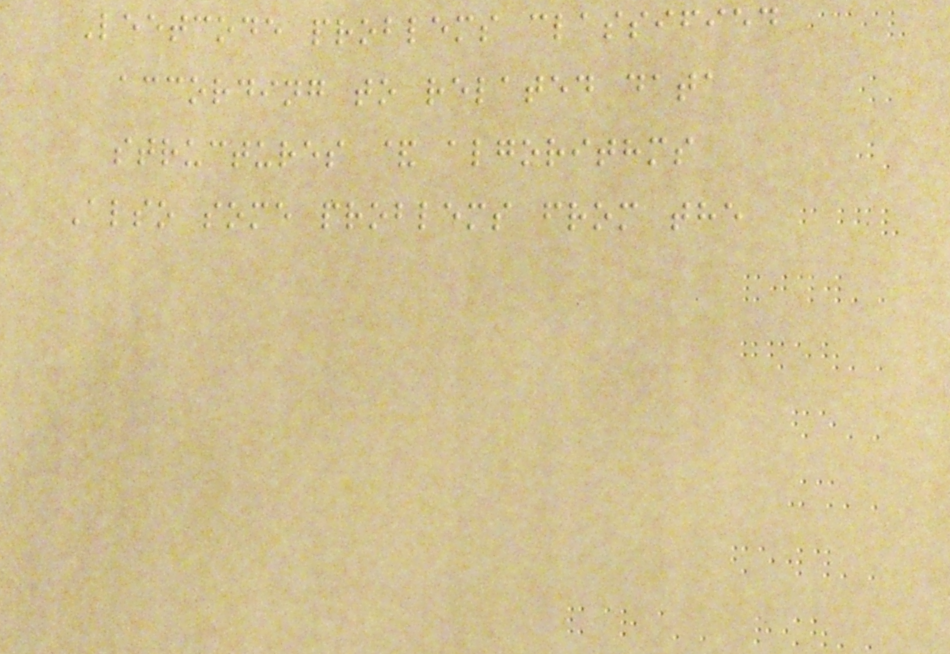Leetcode problems classified
according to related data
structures & algorithms
Also some problems from the
